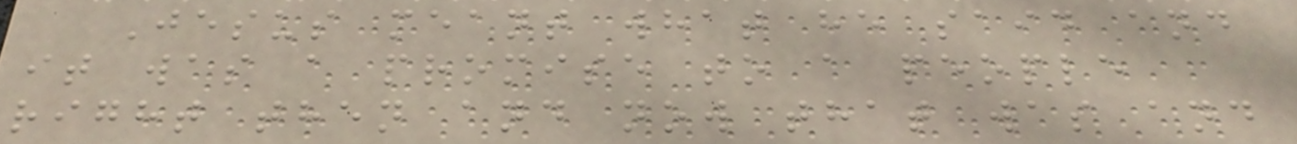Jesus meant what he said and
it was a promise to a people
right then and now that was and
